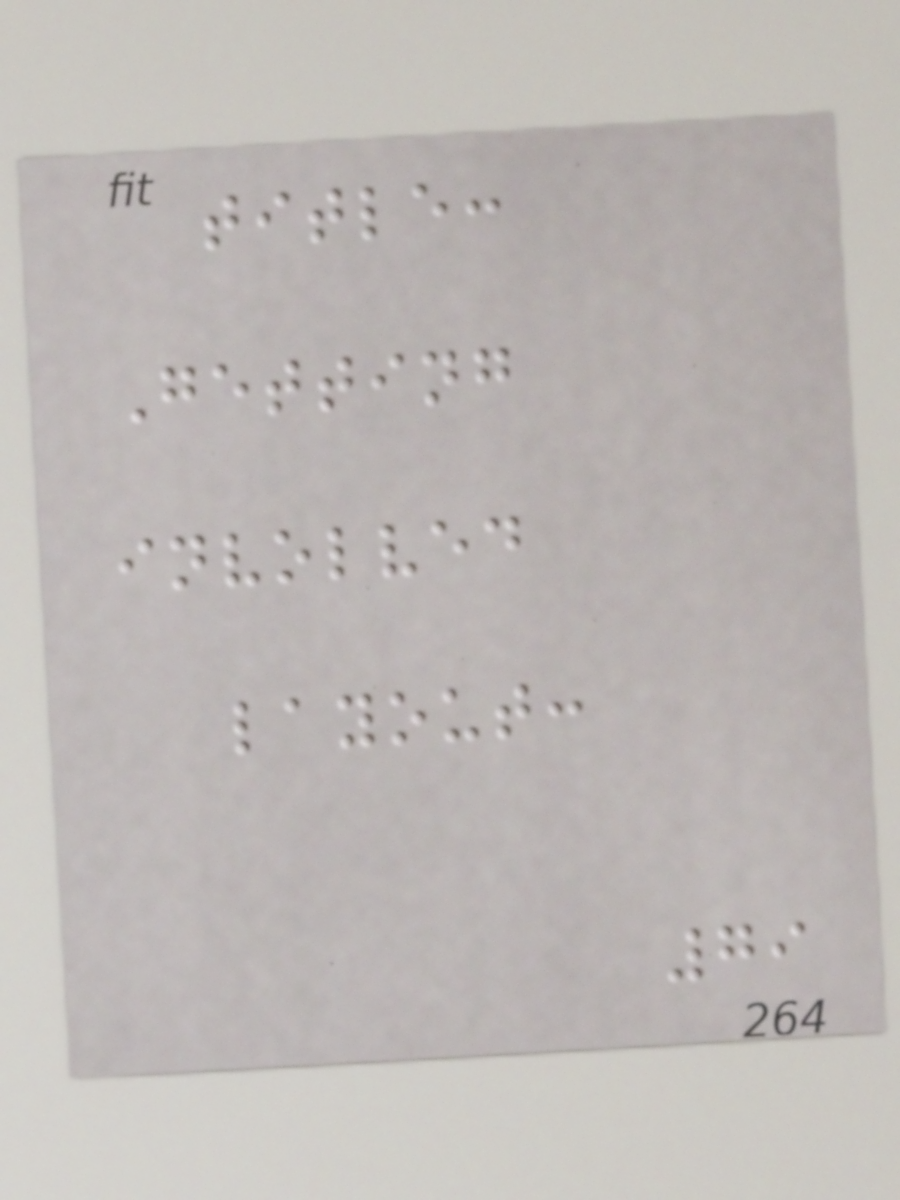title:
Getting
involved
layout:
79
